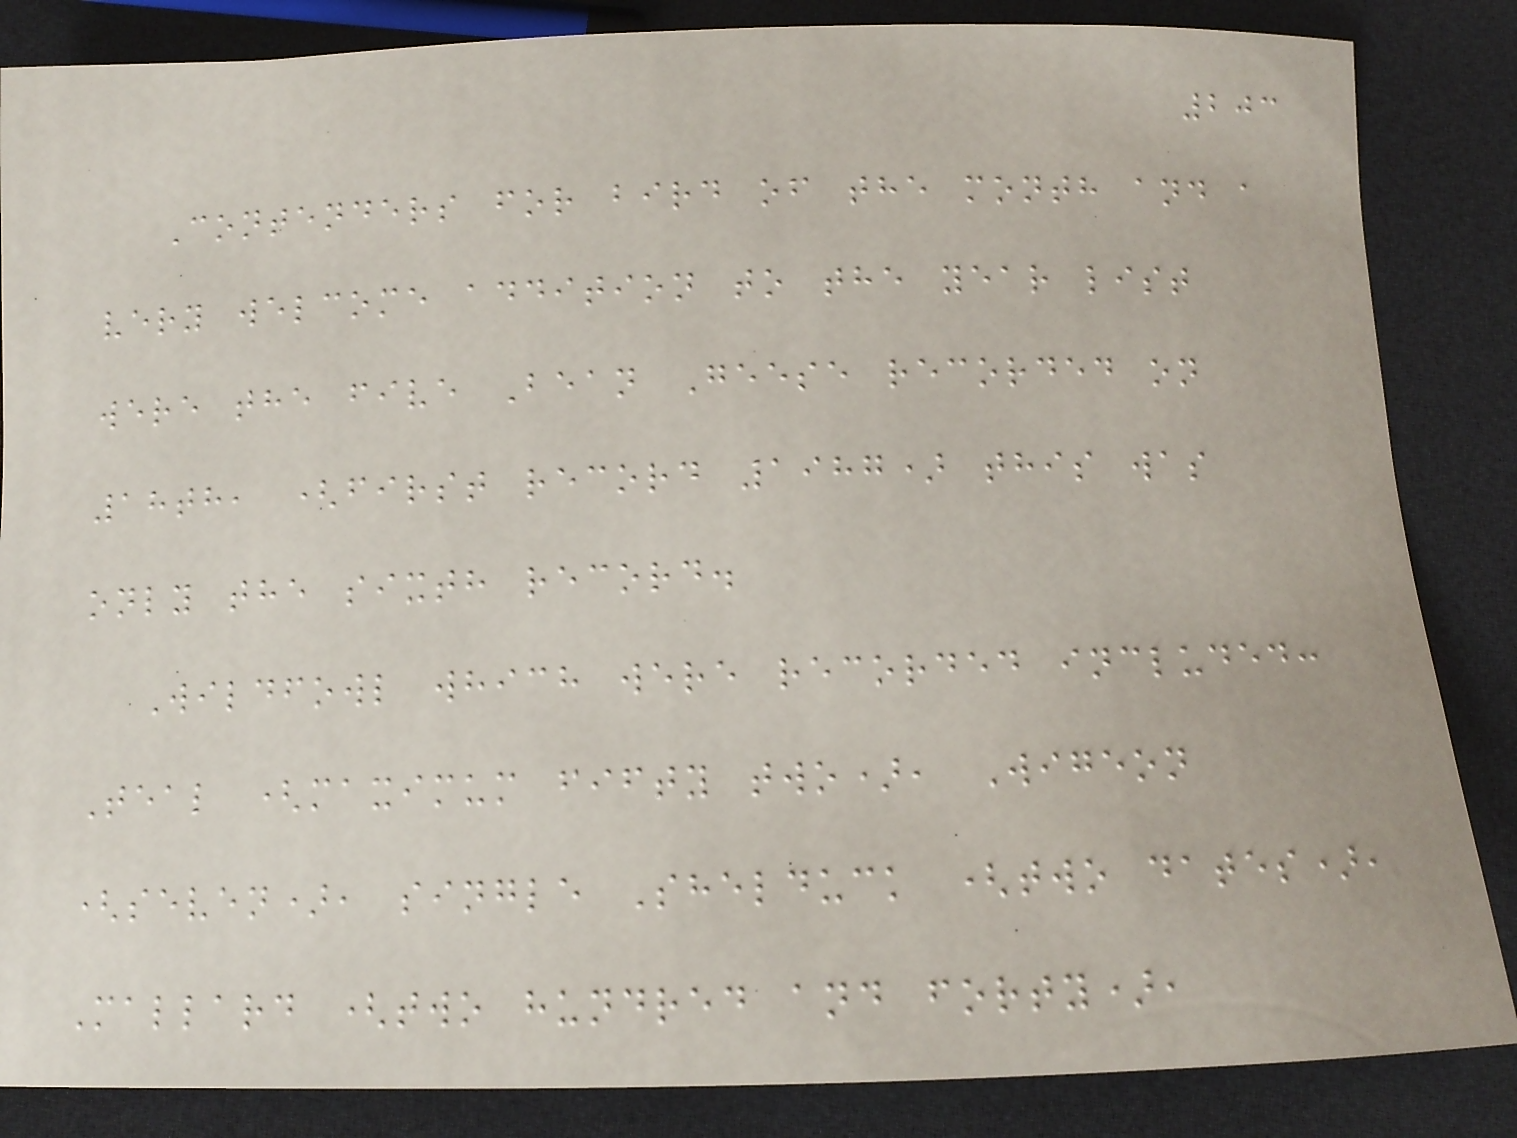203
Contenders for bird of the month and a
very welcome addition to the year list
were the five Bean Geese recorded on
18th, (first record 1987) this was
only the sixth record.
Wildfowl which were recorded included:
Teal (maximum fifty two), Wigeon
(seven), single Shelduck (two dates),
Mallard (two hundred and forty),
